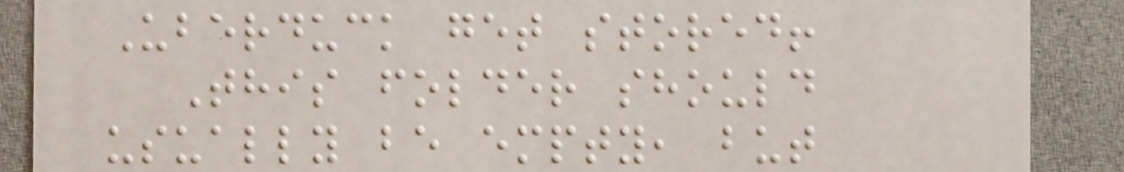Uberduck get stored!
This folder should
usually be empty, but
